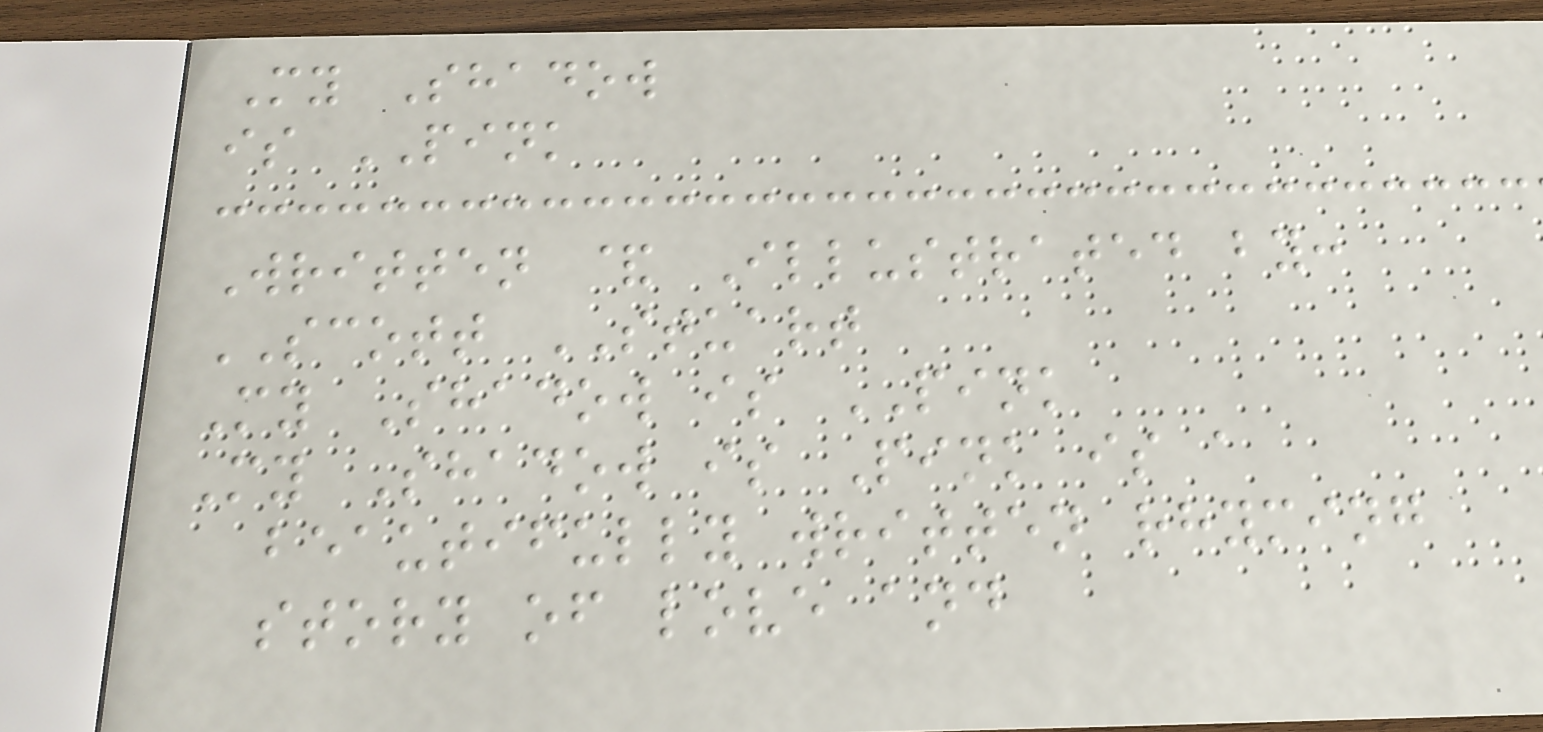My Shadow
is PINK
Written & Illustrated by:
SCOTT STUART
My Shadow is PINK
My Shadow is Pink is a
beautifully written rhyming
story of love and
